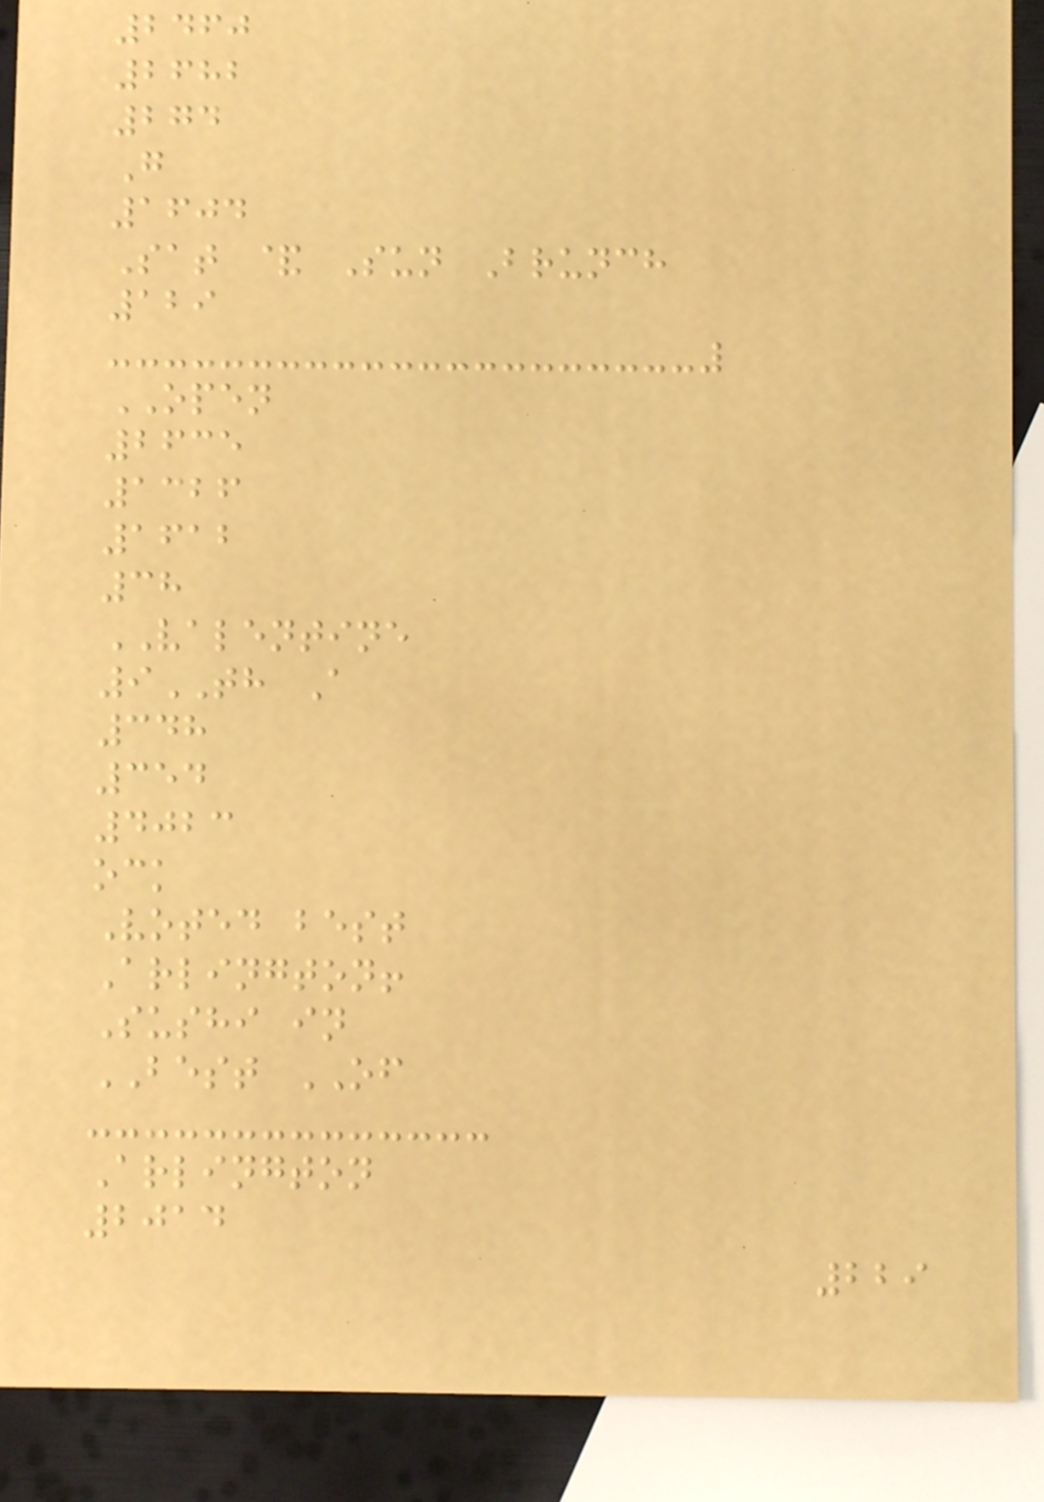2460
2682
274
G
1604
Sat & Sun Brunch
129
OPEN
2635
1326
1612
38
VALENTINE
9TH A
348
354
4023
ock
Voted best
Arlington!
Sushi in
BEST OF
Arlington
2014
229
